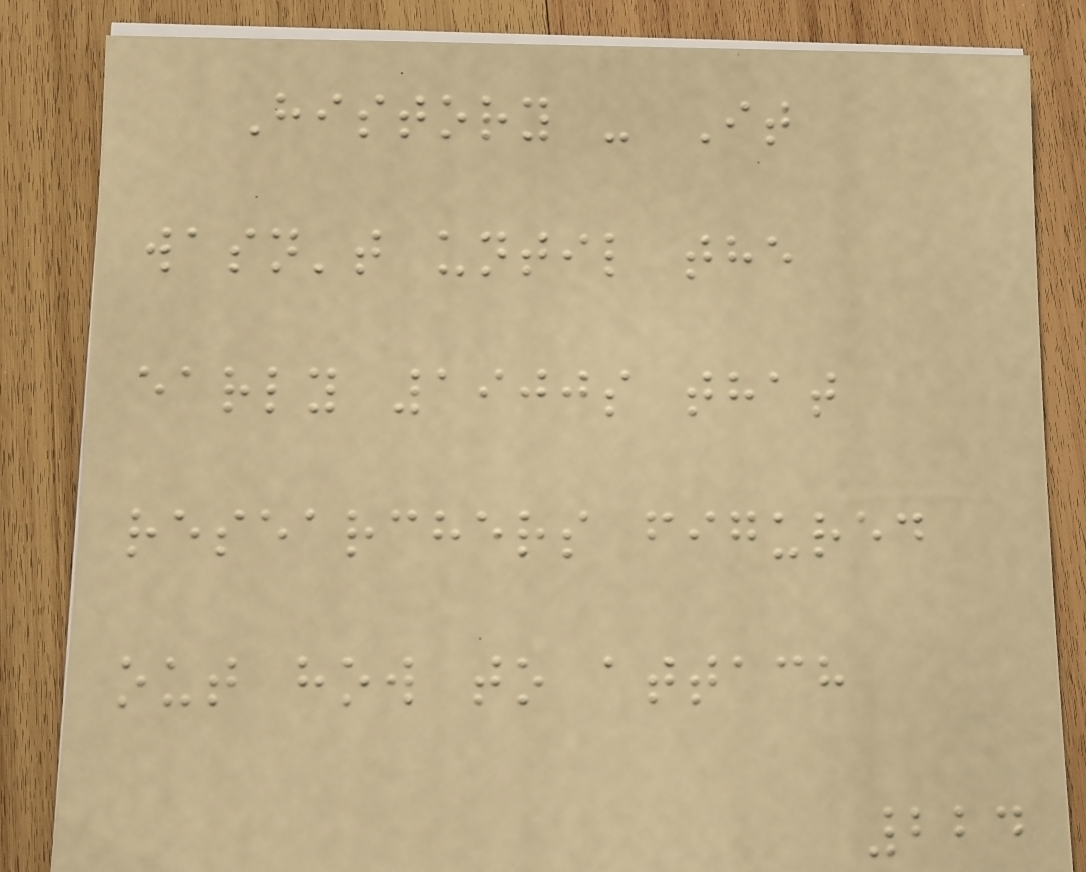History - It
wasn't until the
early 1900s that
researchers figured
out how to attach
224
